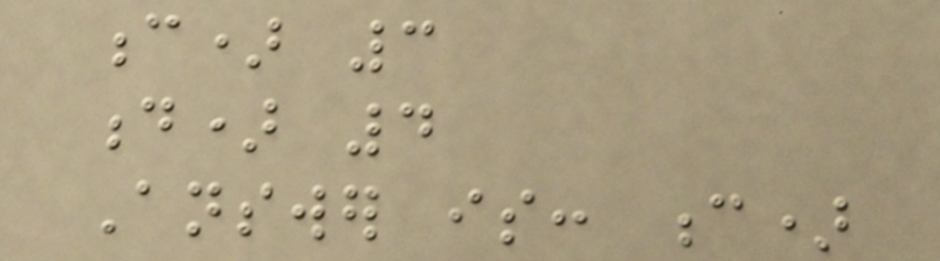c) 3
d) 4
Answer is: c)
